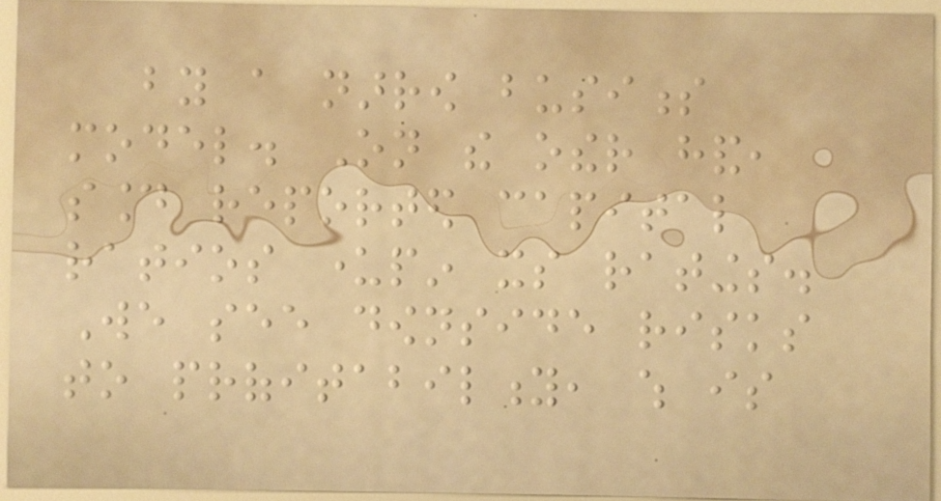by a narrow business
model. On the other hand,
sound reported capital
ratios underpin its ratings.
We see downside risks
to profitability, which is
